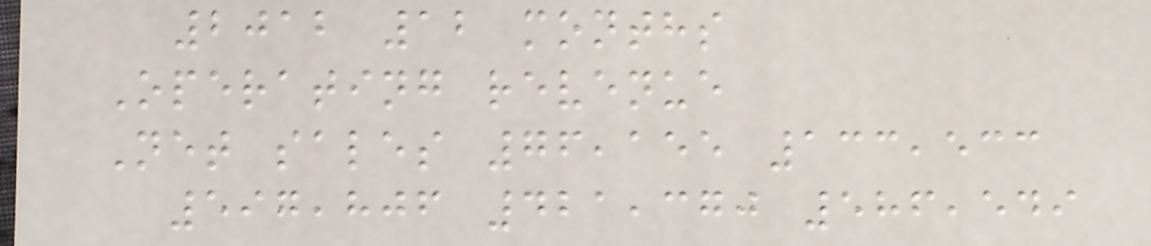2012 12 months
Operating revenue
Net sales 76,155 133,533
597,806 421,370 586,549
